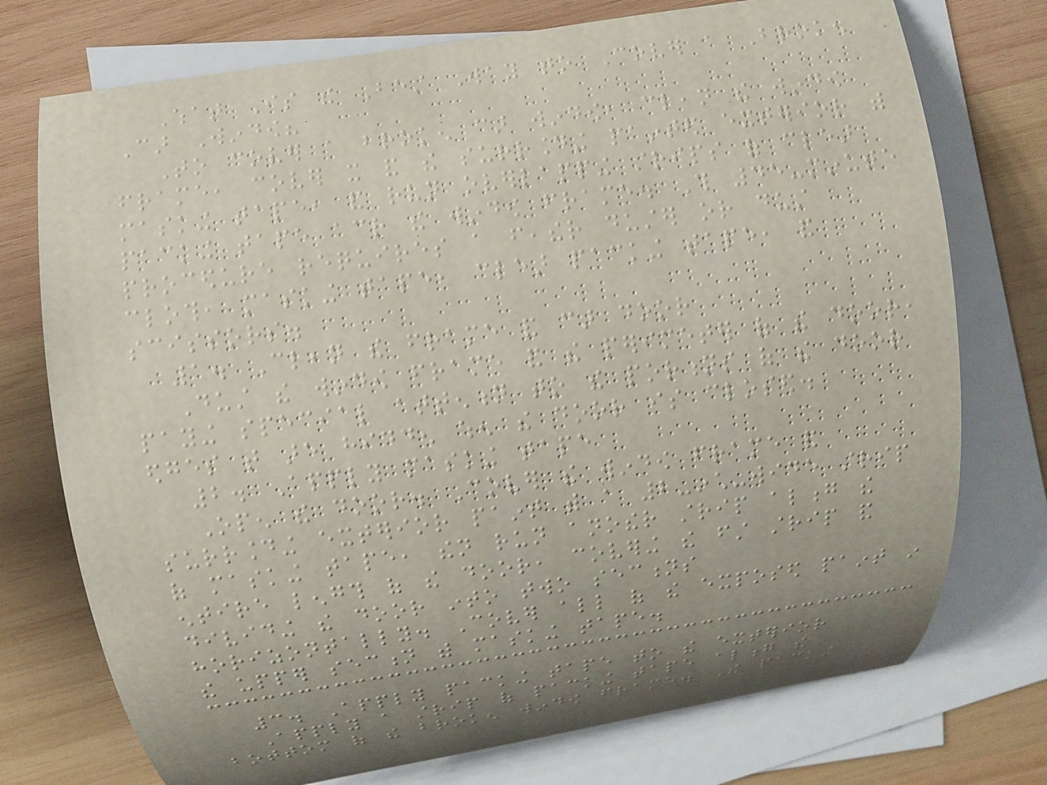What Is the Best Way to Cover a Broken
Car Window?
To cover a broken car window, clean the window
frame, cover it and the surrounding painted exterior with
masking tape, and run overlapping strips of clear
packing tape across the window frame. This 45-minute
procedure requires a feather duster or dust
cloth, masking tape, clear packing tape, and
scissors.
1. Clean the frame and car door
Dust the window frame and the perimeter of the door,
paying special attention to the portions of the door
edges that are hidden when the door is closed.
2. Apply masking tape
Open the door. Cover the window frame and
surrounding exterior paint with a 2-inch-wide strip
of masking tape, then run another strip along the
entire length of the door, covering the first strip and
dividing the door into two sections
horizontally. Cover all of the exposed paint in
the upper section with masking tape.
3. Apply packing tape to the exterior
Apply a strip of packing tape along the
bottom of the broken window frame. The packing
